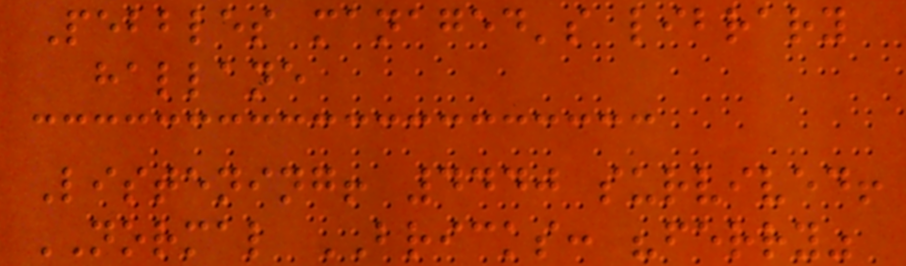Pebbles managed's library
hallane
Listening! 4440 survived!
NORMAL BRICKS: "ferry"
